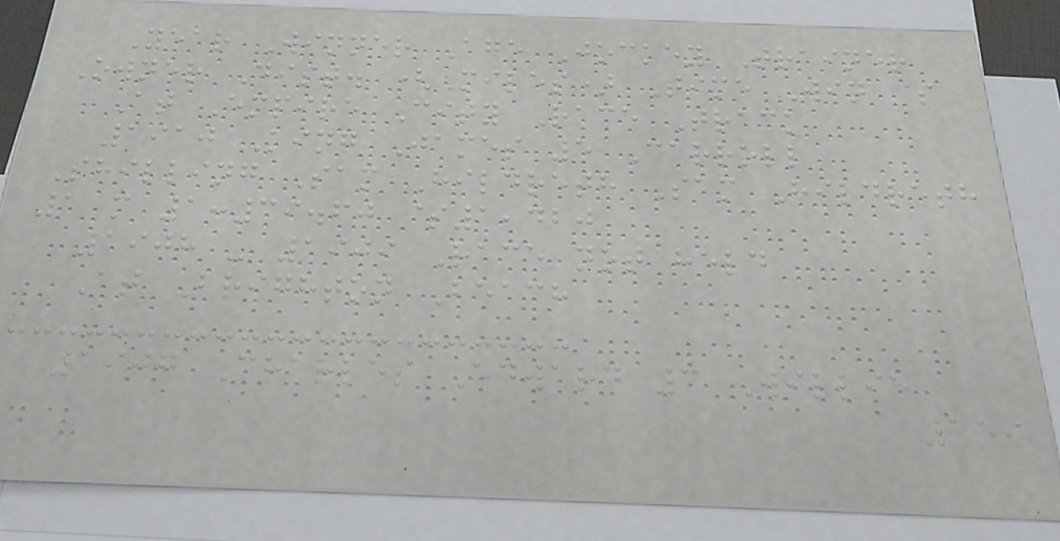Year Winner Age Jockey Trainer
Owner Dist. (Miles) Time Win $
At Empire City Race Track
1910 King James 5 Carroll
Shilling Sam Hildreth Sam Hildreth
1 m 1:39.60 $1,420
1908 - 1909 Race not held
At Brighton Beach
1907 Charles Edward 3 Willie
159
